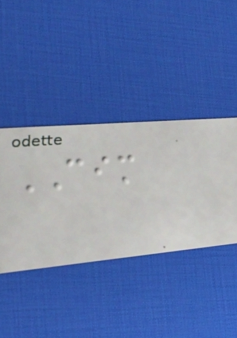CIM
